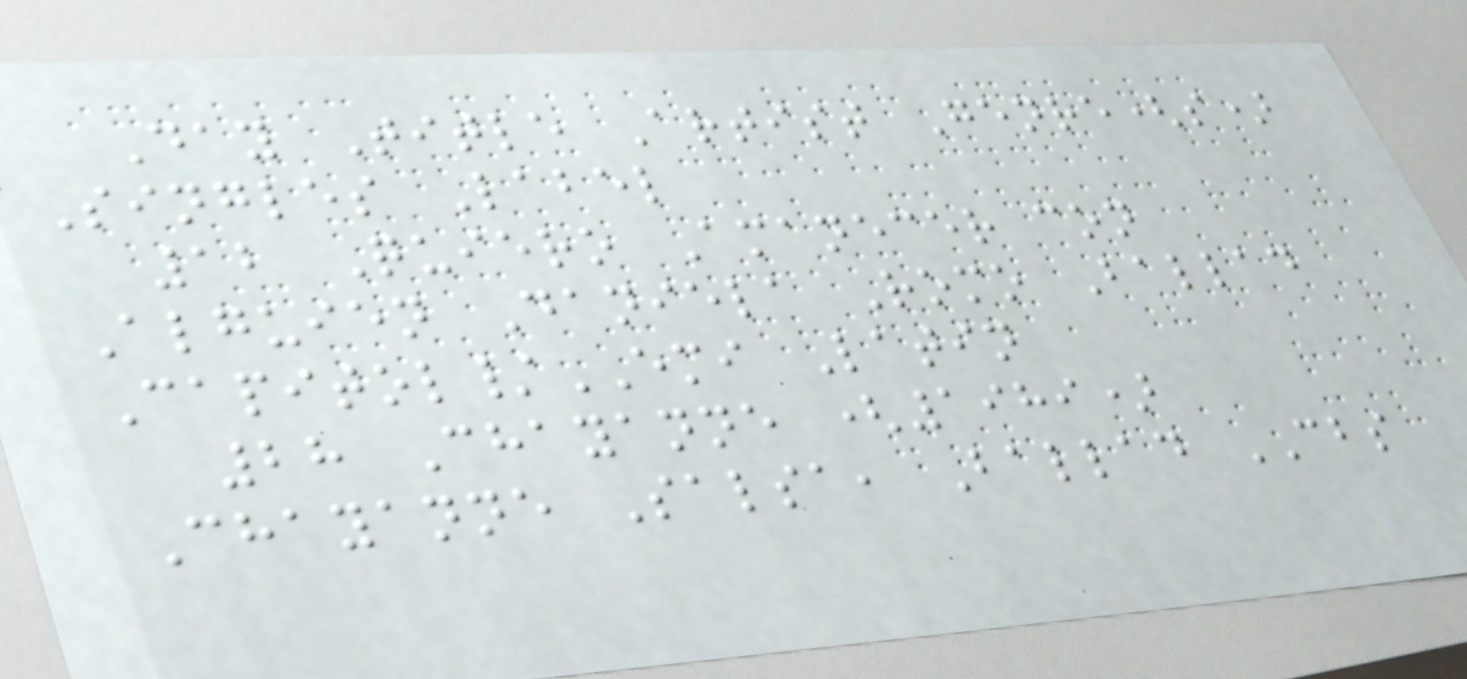Day Title Artist Genre(s)
Singles Label
12 Quiero Amanecer con
Alguien Daniela Romo Ballad
Capitol/EMI Latin
28 Chayanne (1989)
Chayanne Salsa, Ballad CBS
